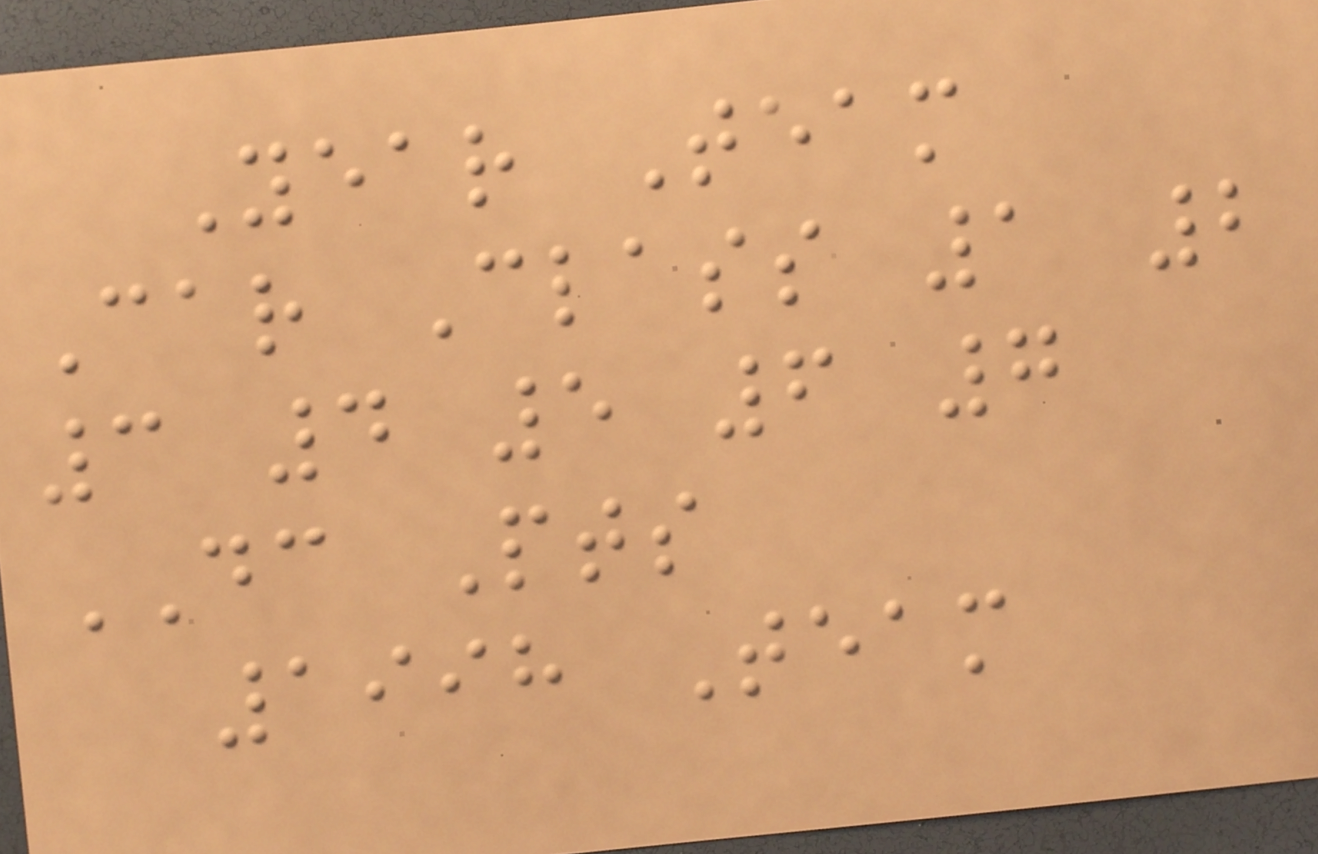Year Team
Car Class 1 2
3 4 5 6 7
DC Pts
1998 Team
